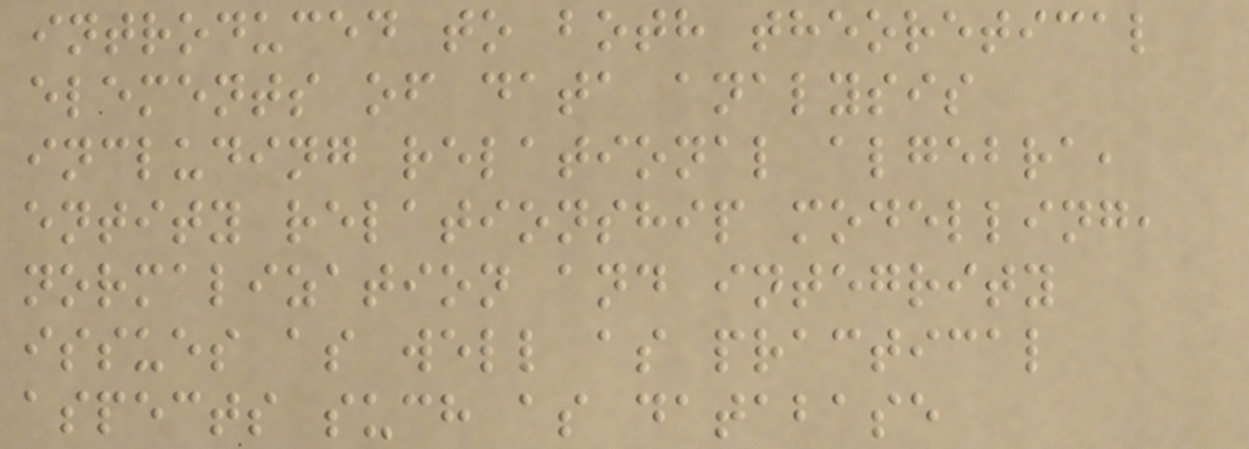introduced to both theoretical
elements of data analysis
including relational algebra,
entity relationship modelling,
normalization and integrity
issues as well as practical
aspects such as database
